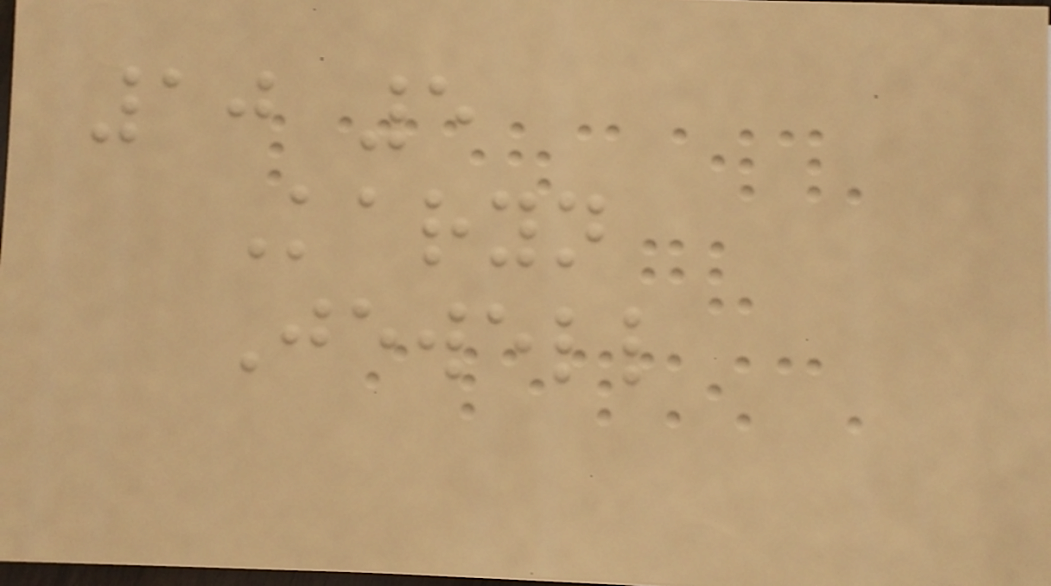10 5
Karyn
Jewell
